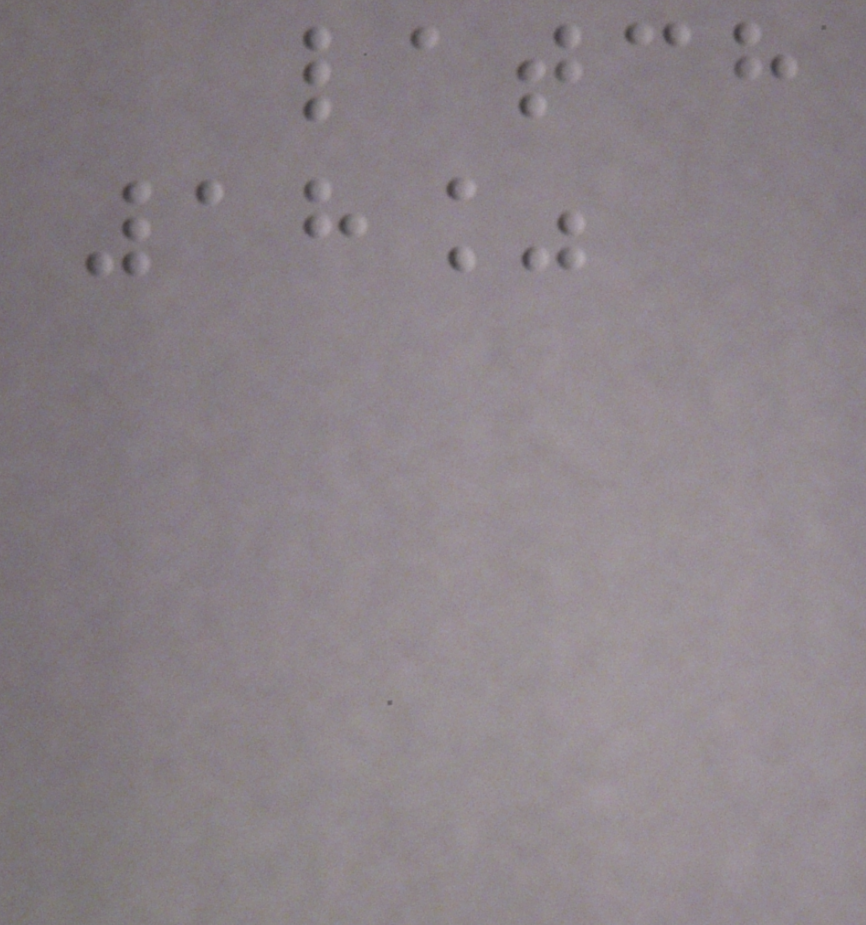latch
18%
